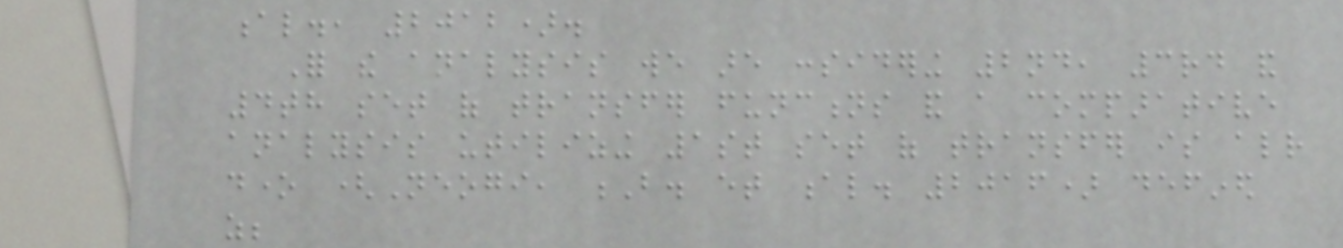al., 2012).
For the analysis we are considering 2nd, 3rd and
4th set of transfer functions and a comparative
analysis utilizing 1st set of transfer is already
done (Neogi, B. et al. 2016) defined
as;
